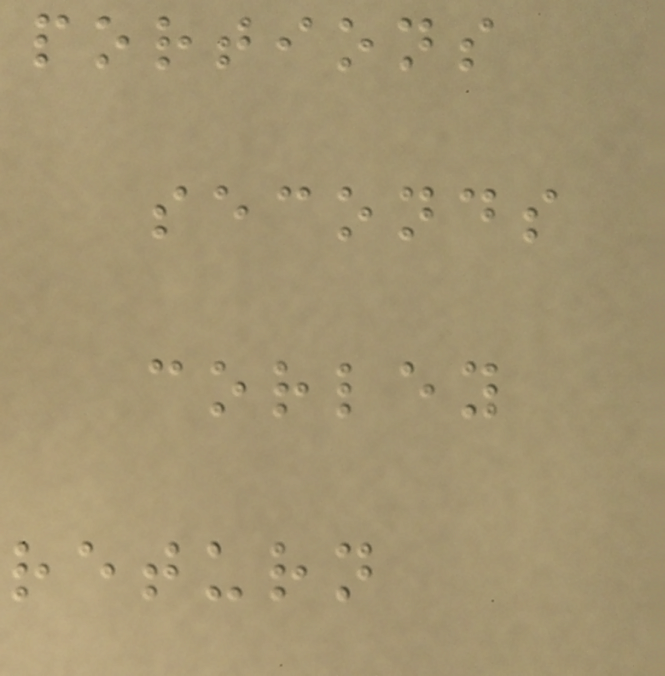portions
seconds
corley
return
